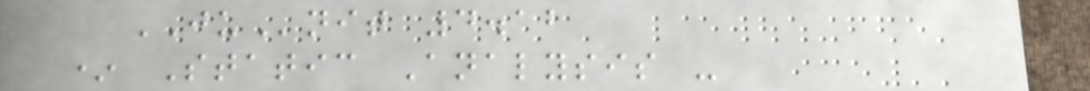JUnit 4.12
* Static Analysis -
